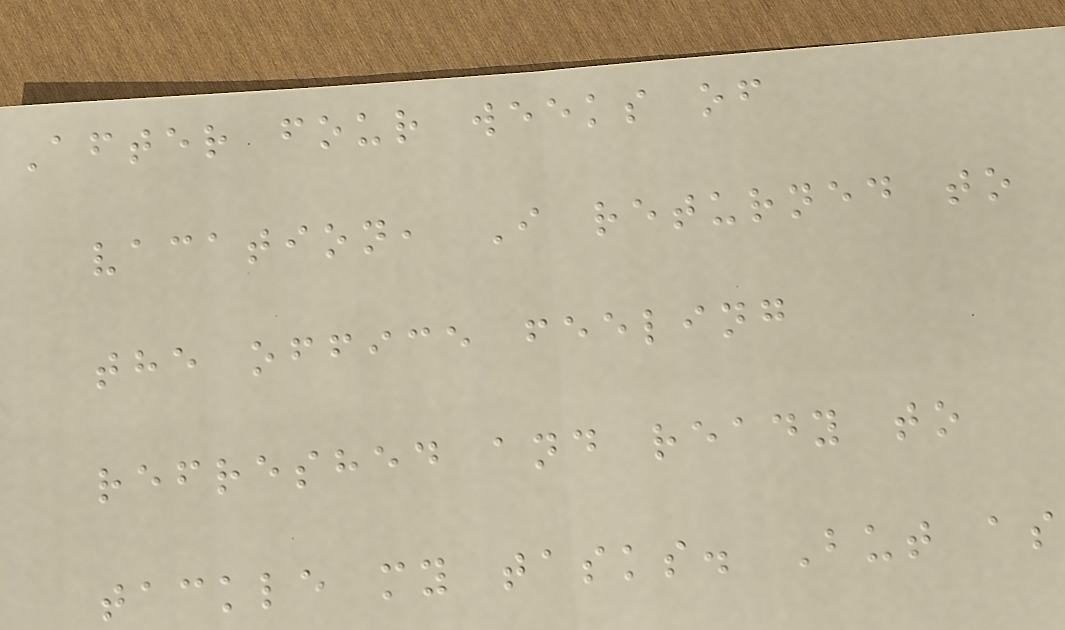After four weeks of
vacation, I returned to
the office feeling
refreshed and ready to
tackle my tasks. But as
